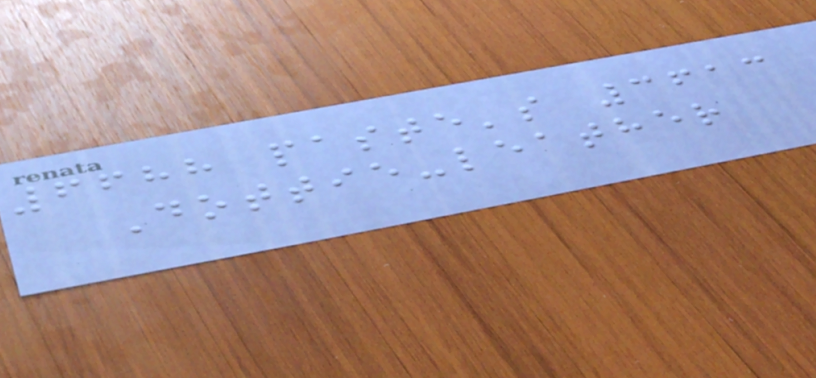6688 paste's 3613
Dottie-leather
